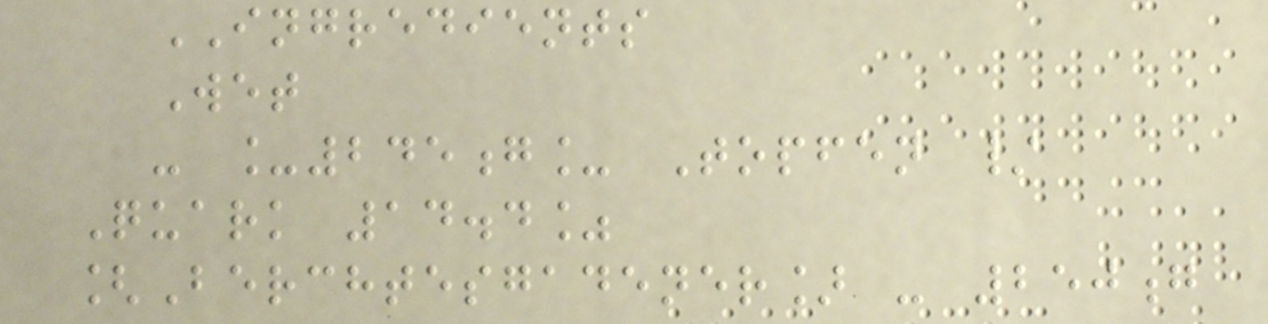INGREDIENTS
Wet
- _245g_ Topfen /
Quark 14.4%
[Berchtesgadener] - 250g
